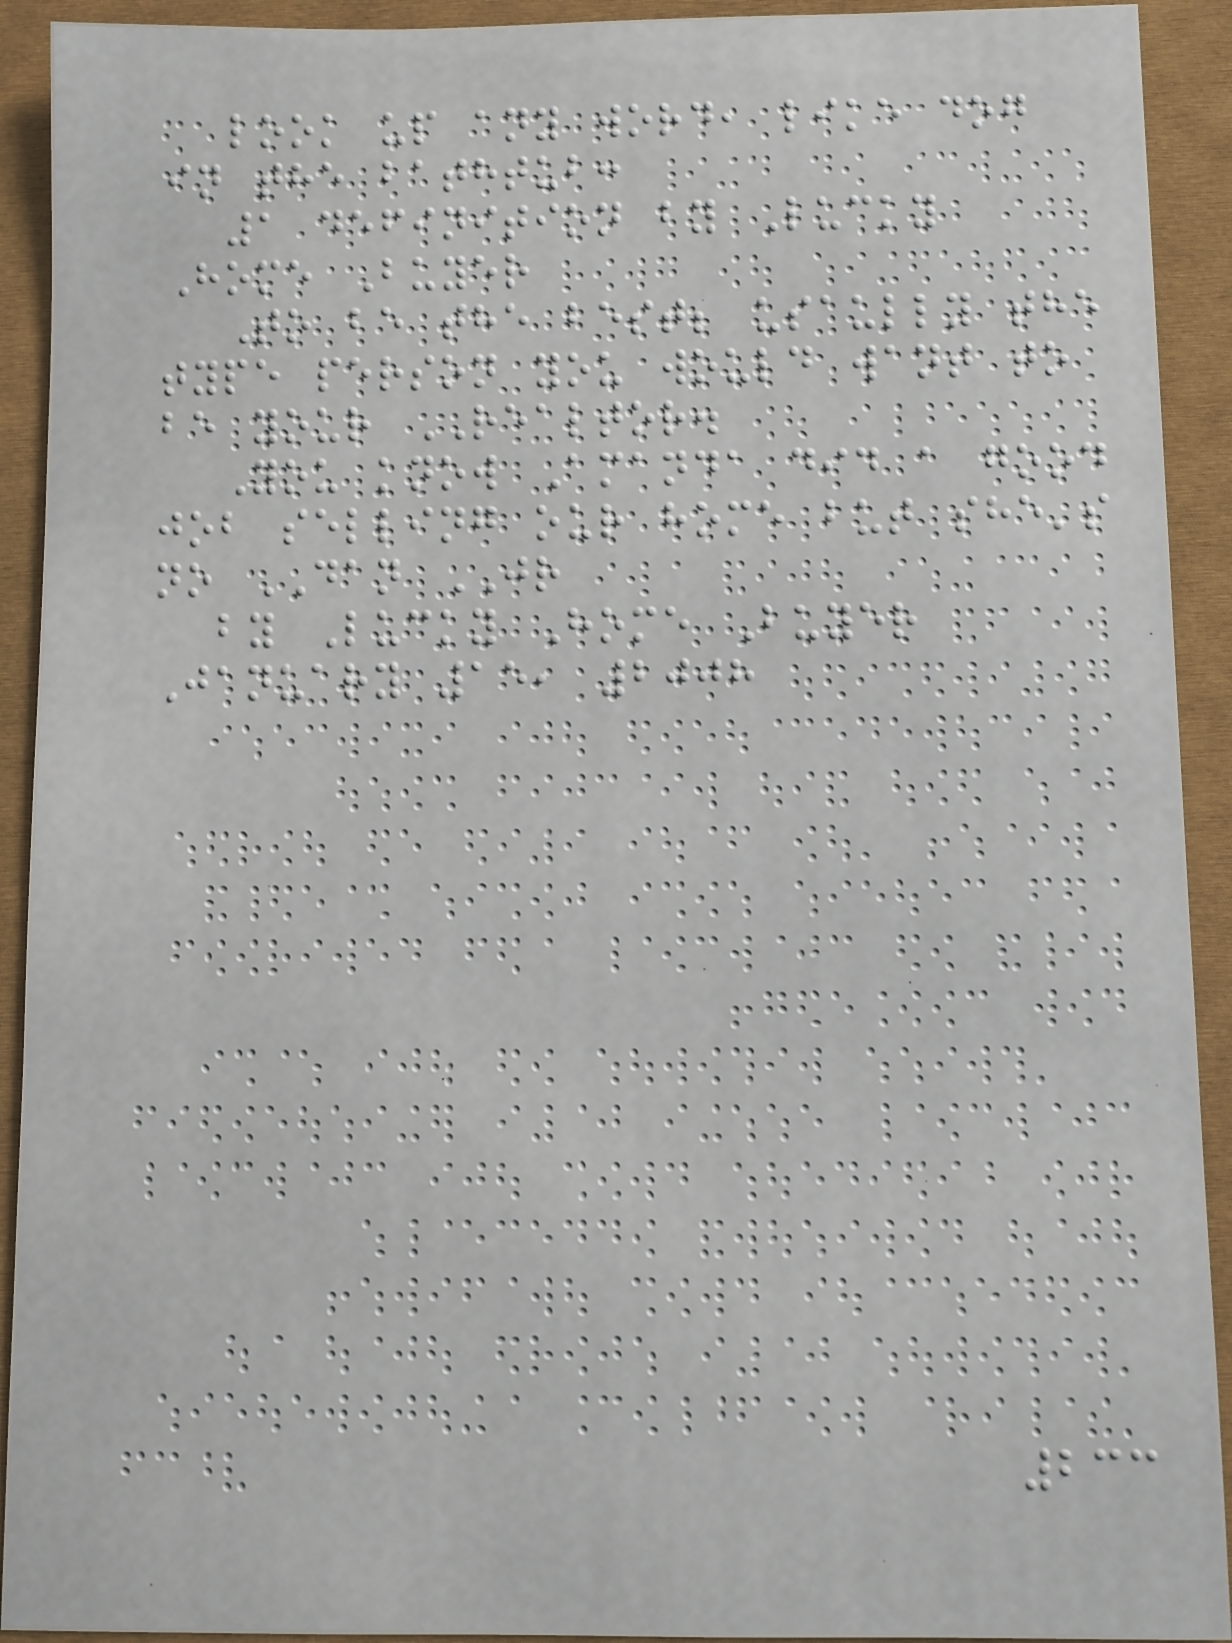look up any word, like dog
in the bathtub:
1 definition by Lucky
Home Buyer
To be the best; usaully the
type person you would want to
be your REALTOR.
You know Amanda did a good
job selling our home but she's
no DAN JR
by Lucky Home Buyer
January 15, 2008
233
